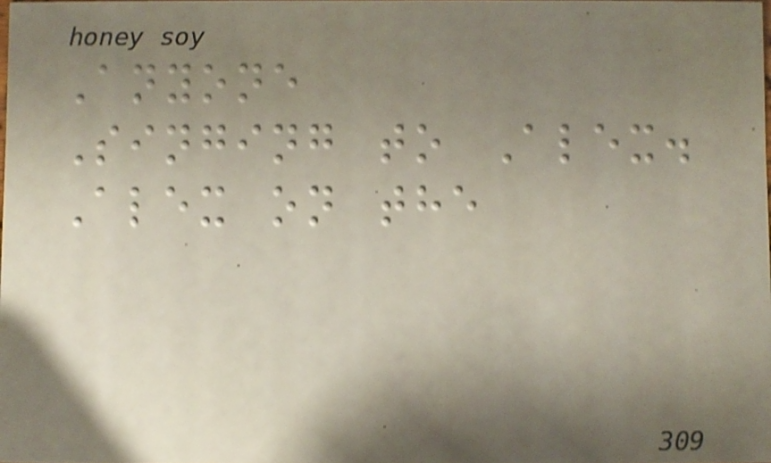Anyone
Singing to Alex.
Alex on the
